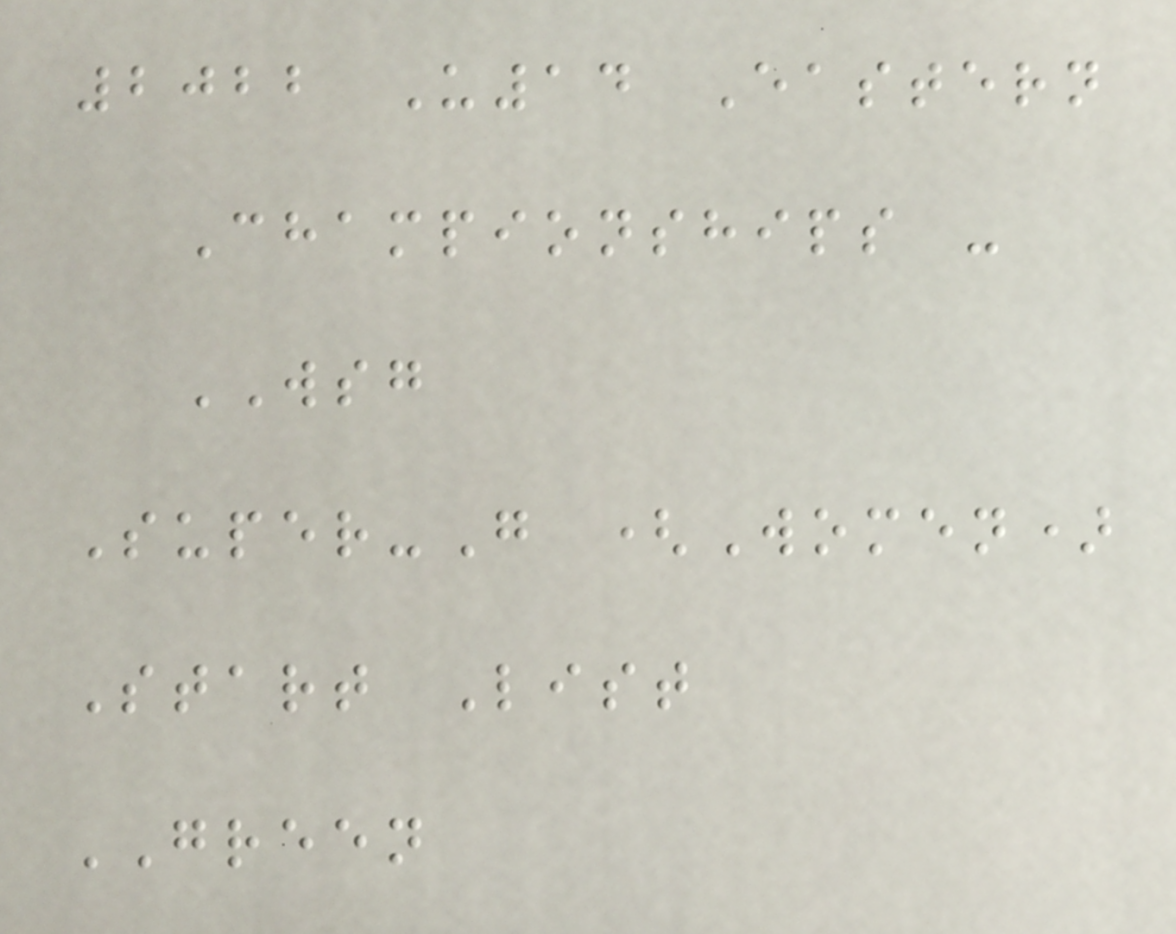2022 U14 Eastern
Championships -
WSG
Super-G (Women)
Start List
GREEN
